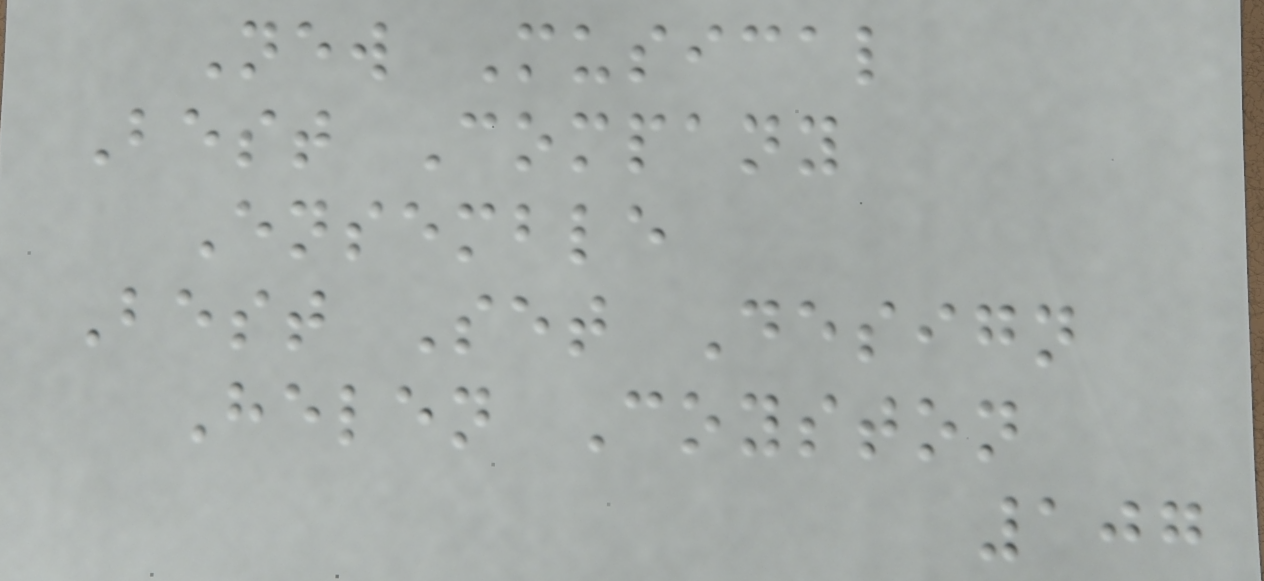New Musical
Best Company
Ensemble
Best Set Design
Helen Coyston
107
